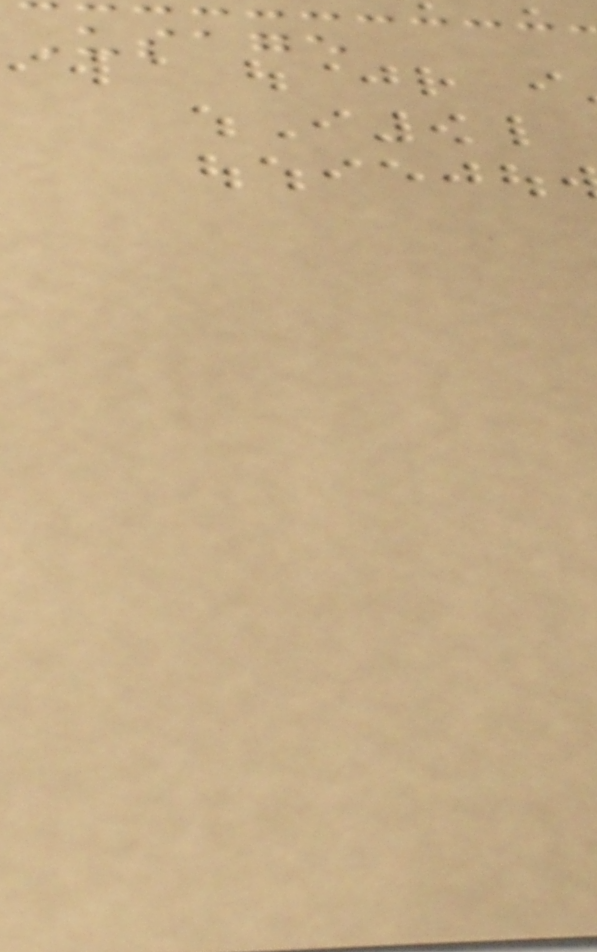Usage
